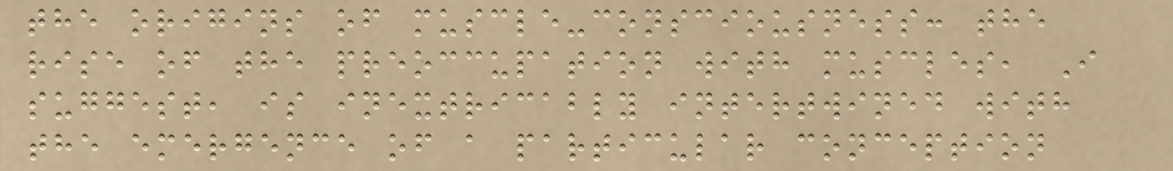the origins of muscle-consciousness: the
rise of the preoccupation with muscles, I
suggest, is inextricably intertwined with
the emergence of a particular conception
